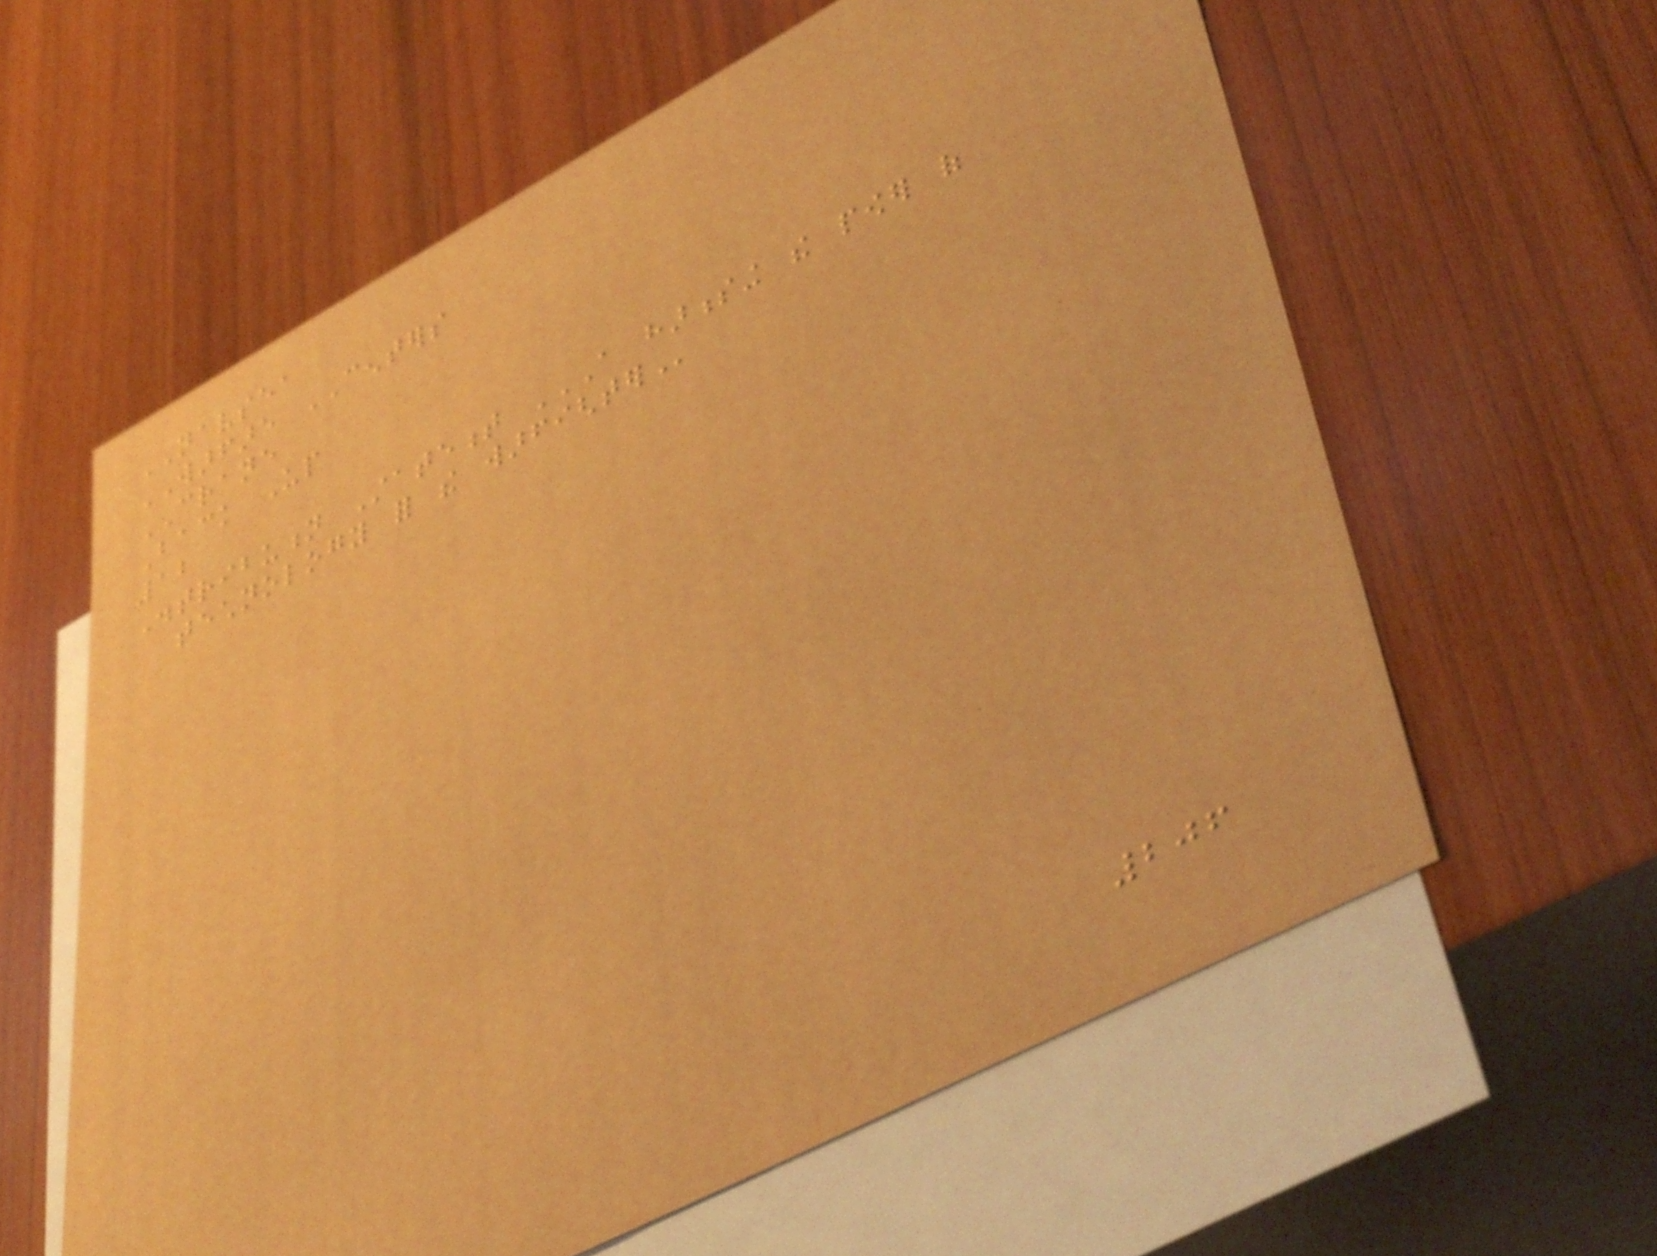NAVSEA
WARFARE CENTERS
CRANE
Back Up
12
Distribution Statement A HARNESSING THE POWER OF
TECHNOLOGY FOR THE WARFIGHTER
206
